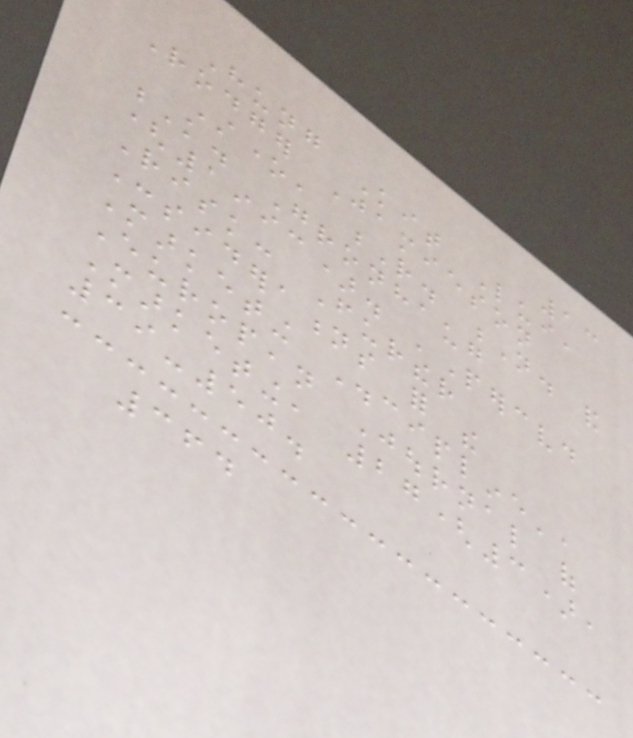13
Hung Kit Lui,
Rodger Jamieson
Stone, R. N. and
K. Gronhaug
(1993). 'Perceived
Risk: Further
Considerations for the
Marketing Discipline',
European Journal of
Marketing, 27(3),
39-50.
364
